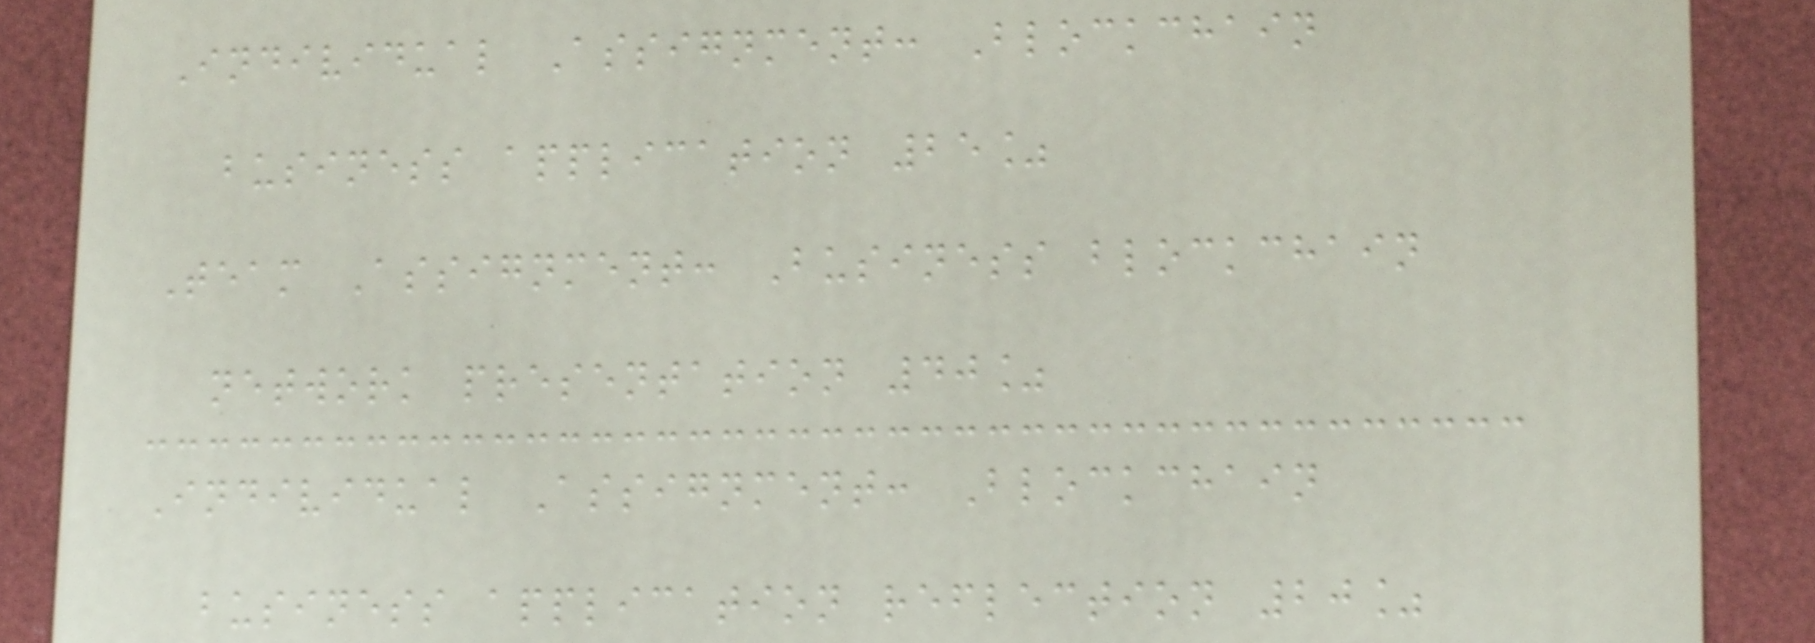Individual Assignment: Blockchain
business application 25%
Team Assignment: Business blockchain
network presentation 40%
Individual Assignment: Blockchain
business application reflection 20%
